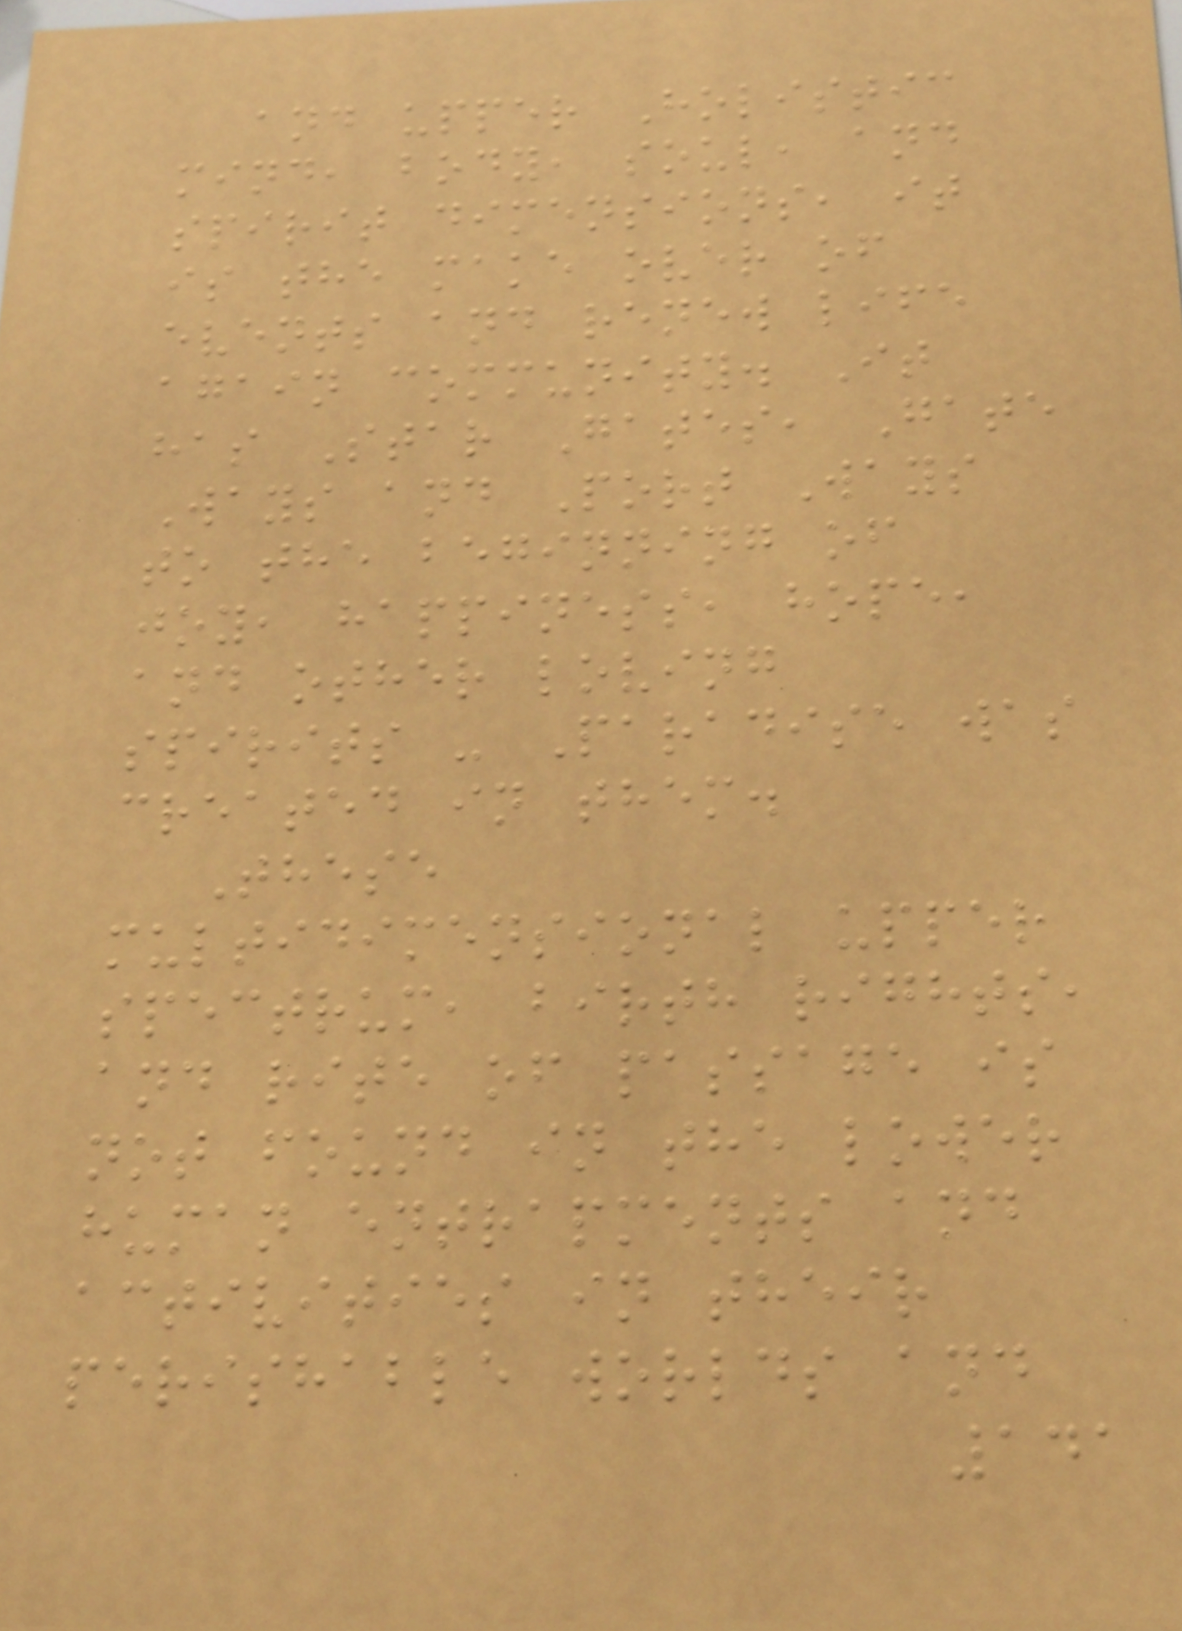and upper Holistic
mind, body, soul, and
spirit dimensions, it
is the make over of
events and renew life
again community. It
has Star Gates, Gate
Ways and Port Ways
to the beginning of
joy, happiness, hope,
and other loving
spirits - Paradise was
created in them.
These
multidimensional upper
spectrum, birth rights,
and rite of passage is
not found in the lower
human entrapments and
activities in their
perishable worlds and
141
